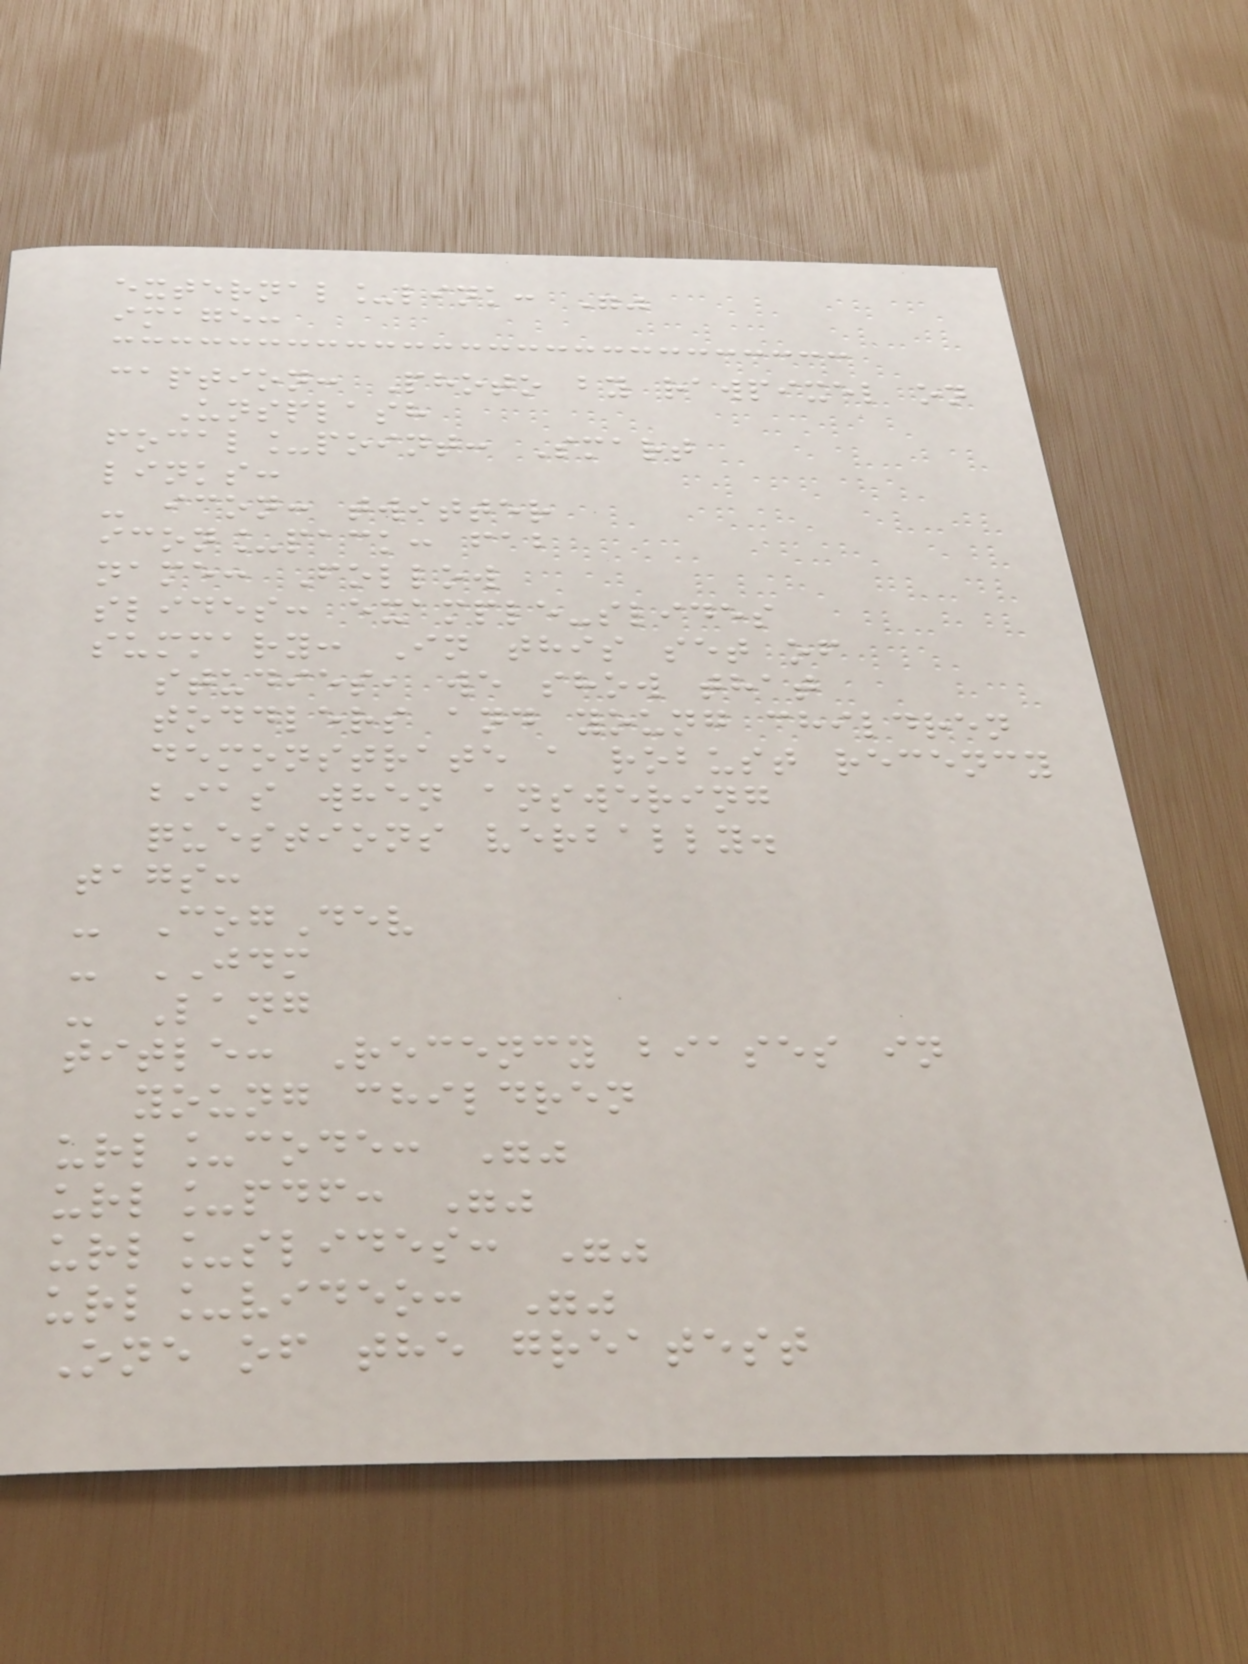external_link: ""
image:
caption: Photo by rawpixel on
Unsplash
focal_point: Smart
links:
- icon: twitter
icon_pack: fab
name: Follow
slides: example-slides
summary: In this set of
studies, we show that
toddlers and young children
demonstrate a robust recency
bias when answering
questions verbally.
tags:
- CogDev
- JDM
- Lang
title: Recency biases in
young children
url_code: ""
url_pdf: ""
url_slides: ""
url_video: ""
One of the greatest
